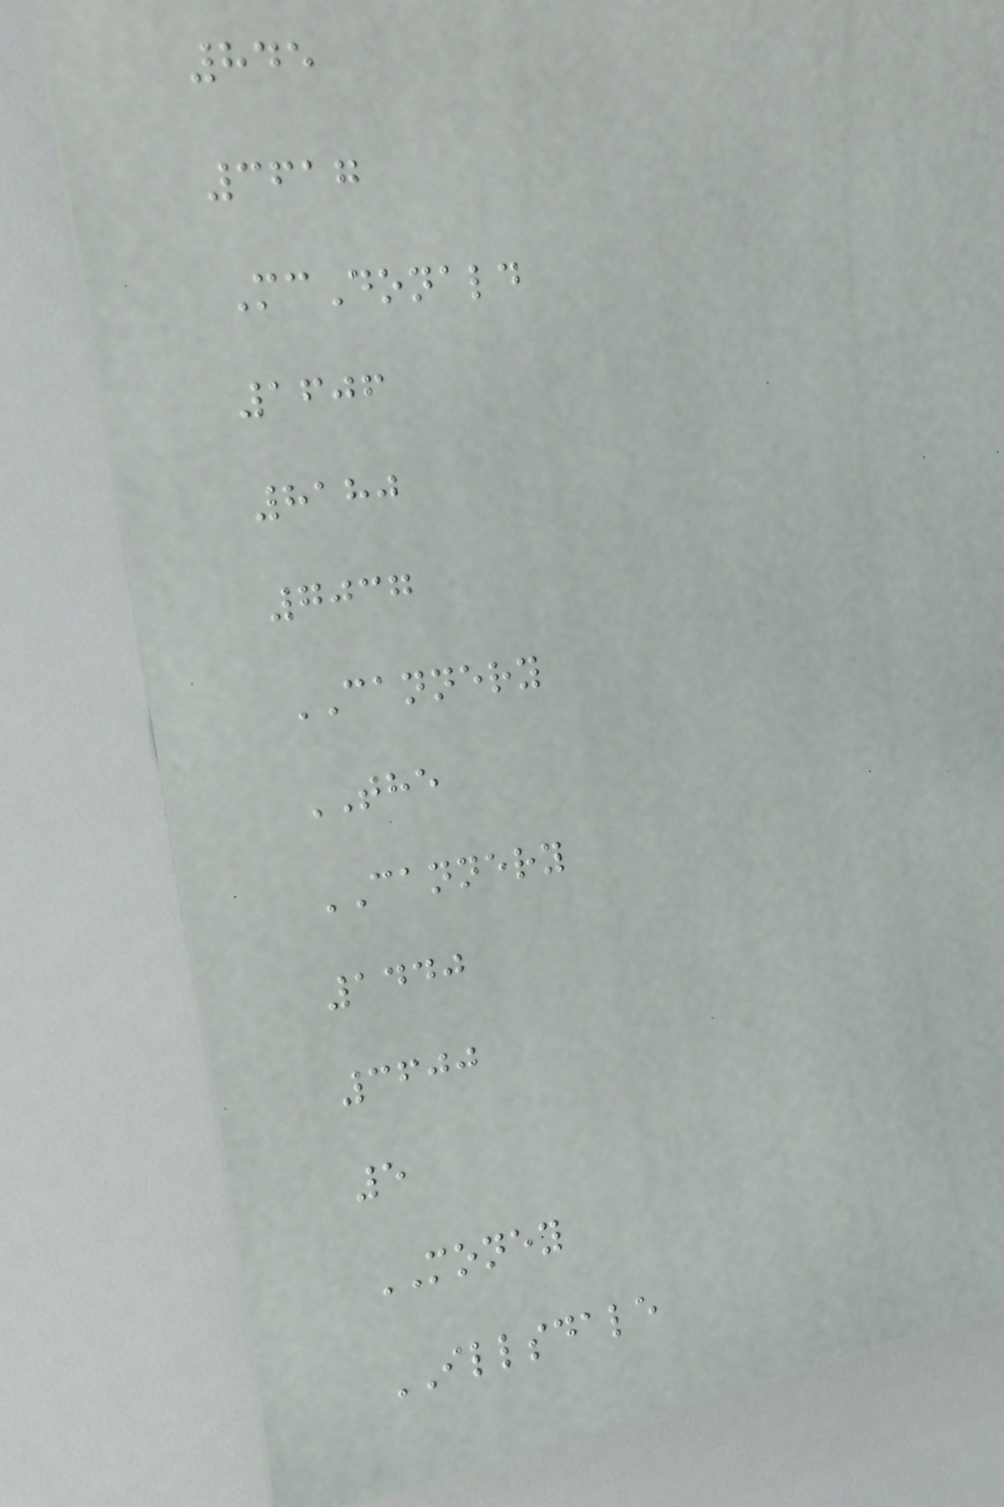845
3617
McDonald
1606
8180
7037
CANNERY
THE
CANNERY
1440
3600
5
MONEY
ILLSDALE
